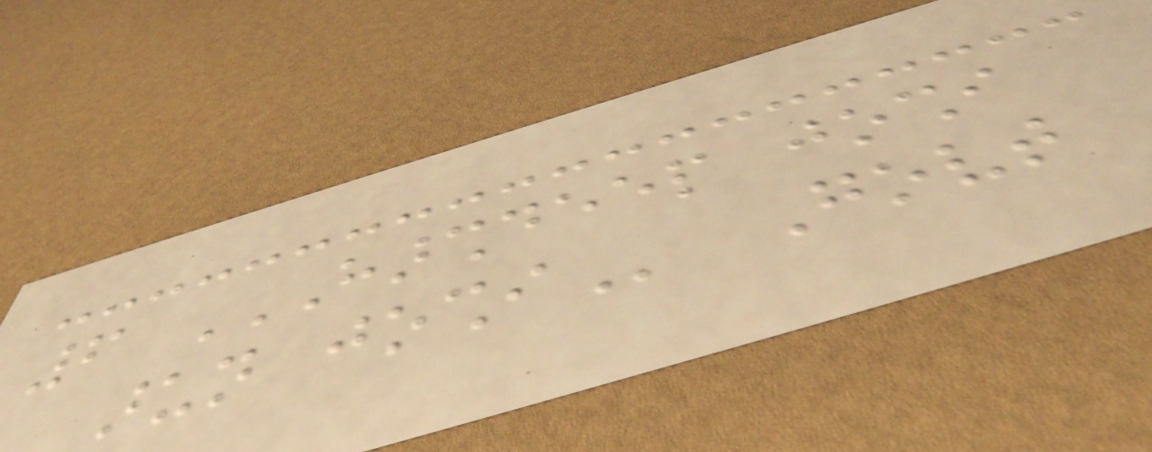6 HARSHDEEP JOSHI
ARUN JOSHI Govt
